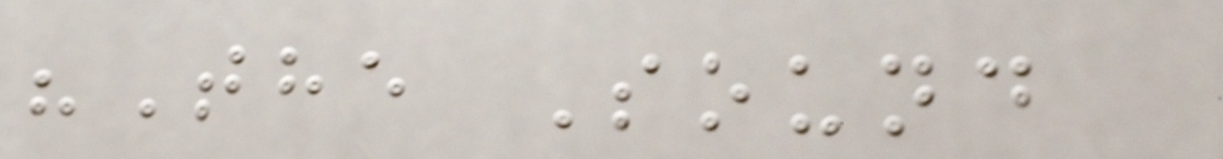"The Sound
